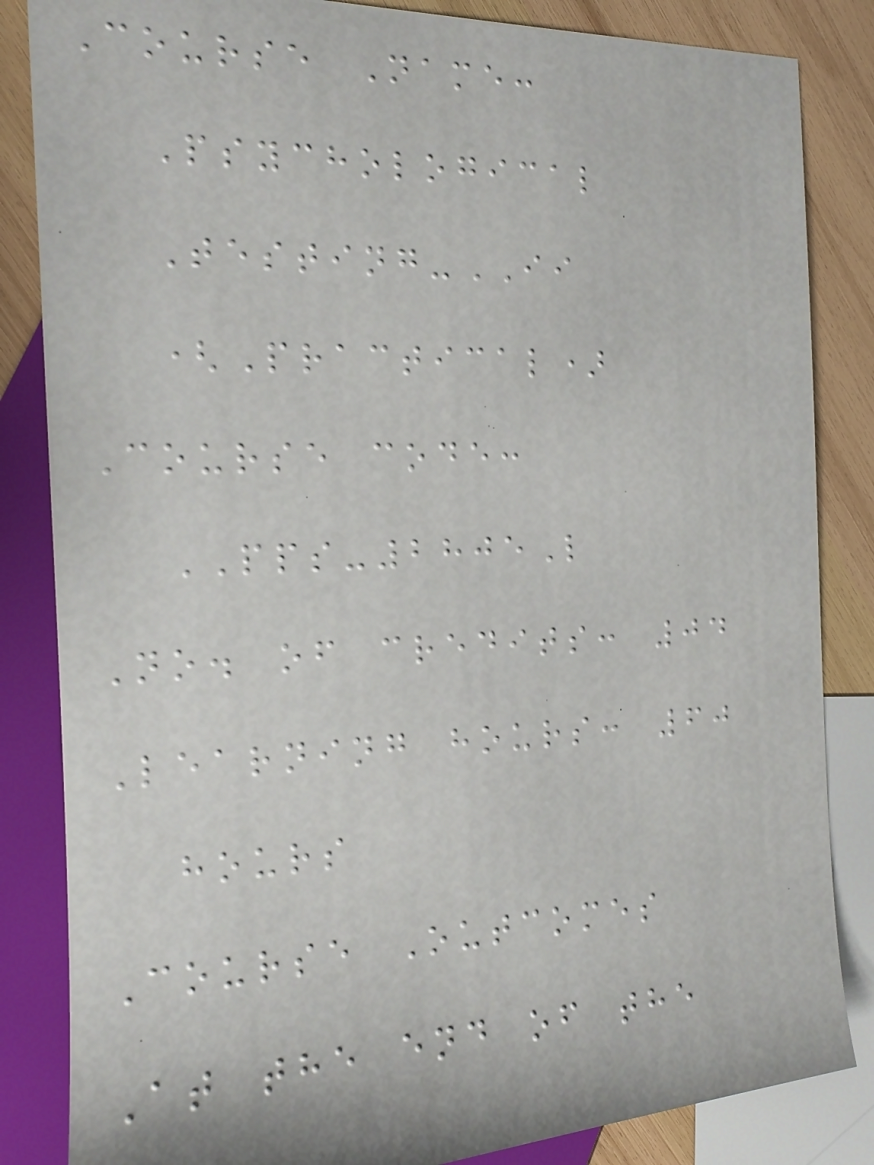Course Name:
Psychological
Testing-II
(Practical)
Course code:
PPS-2805L
No. of credits: 04
Learning hours: 60
hours
Course Outcomes
At the end of the
